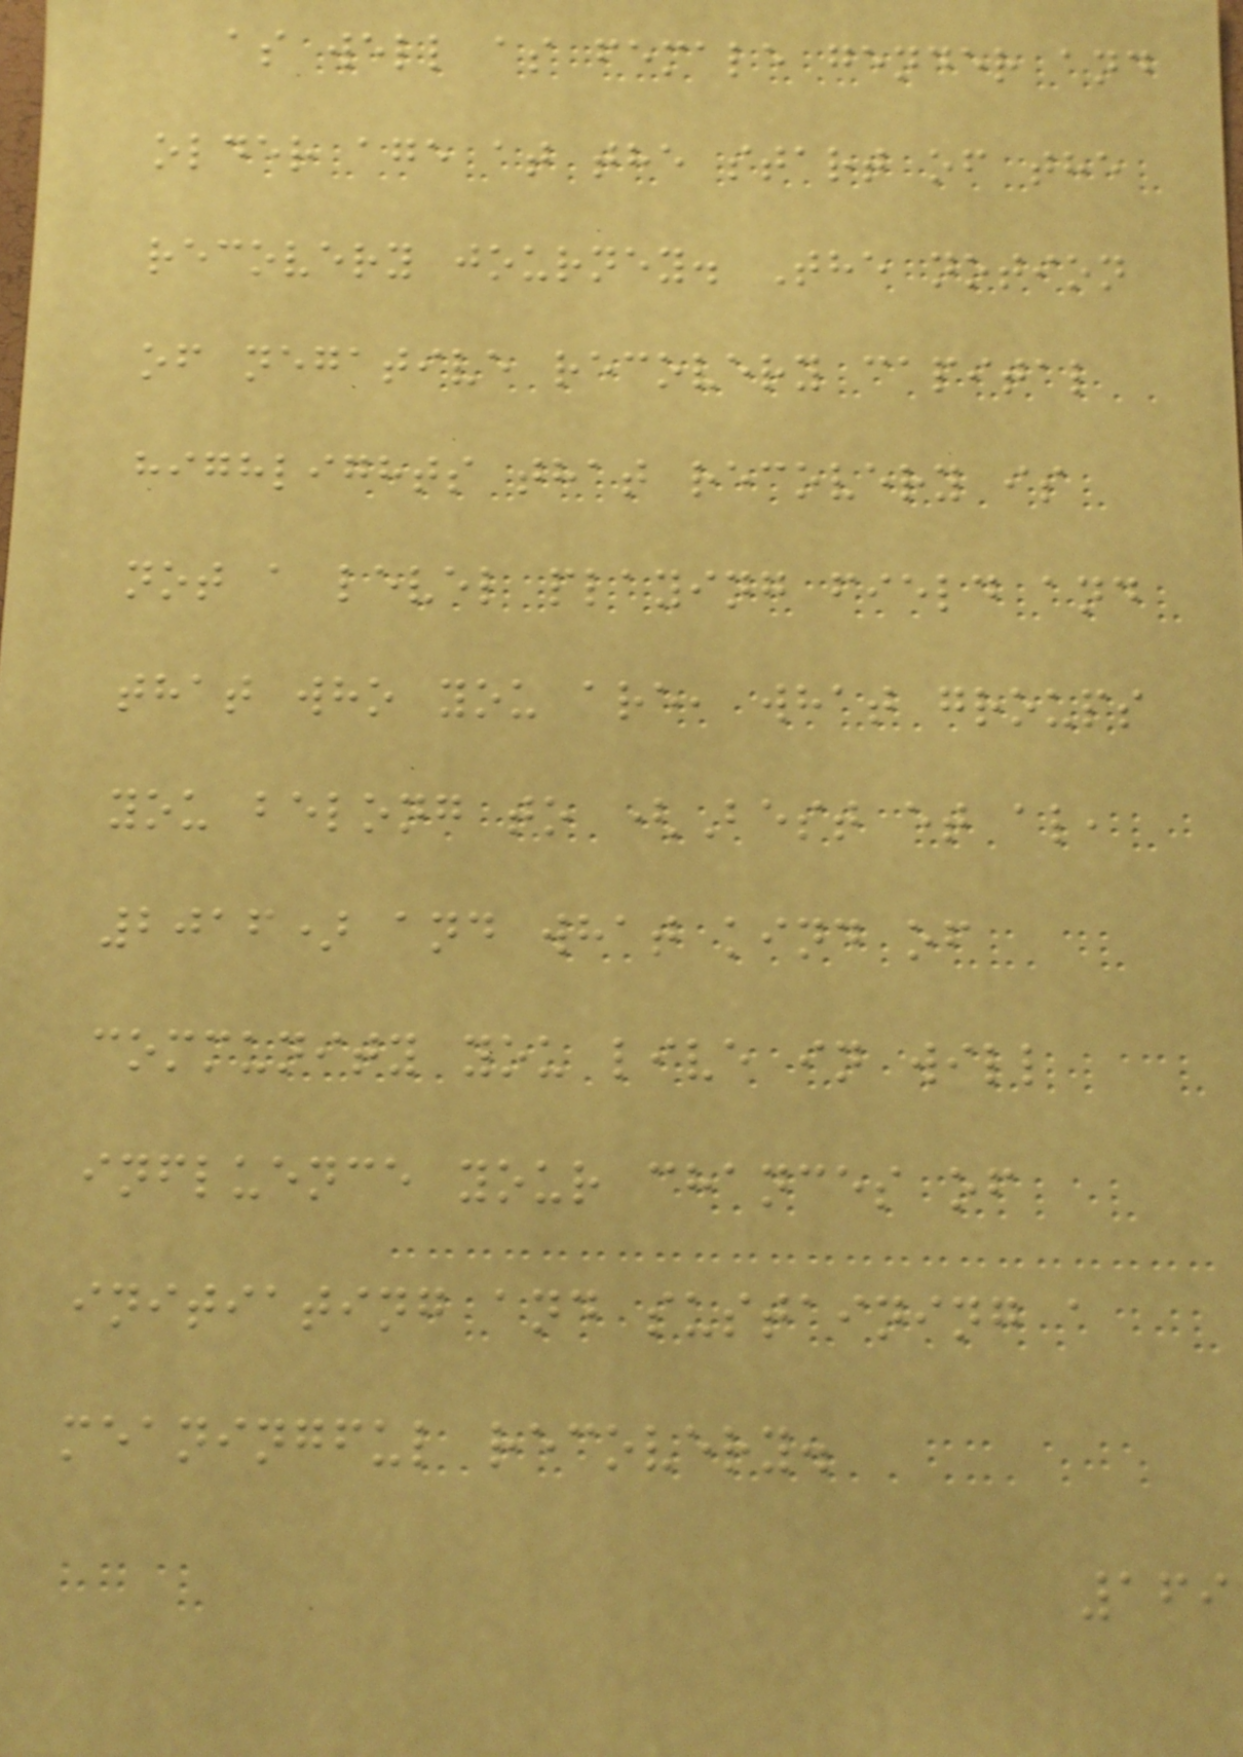as well as female gender and
older age at the start of the
recovery journey. The notion
of negative recovery capital
highlights that recovery is
not a level playing field and
that who you are, what groups
you belong to (Best et al,
2016) and what kind of
community you live in will
influence your chances of
initiating and sustaining a
meaningful recovery.
169
